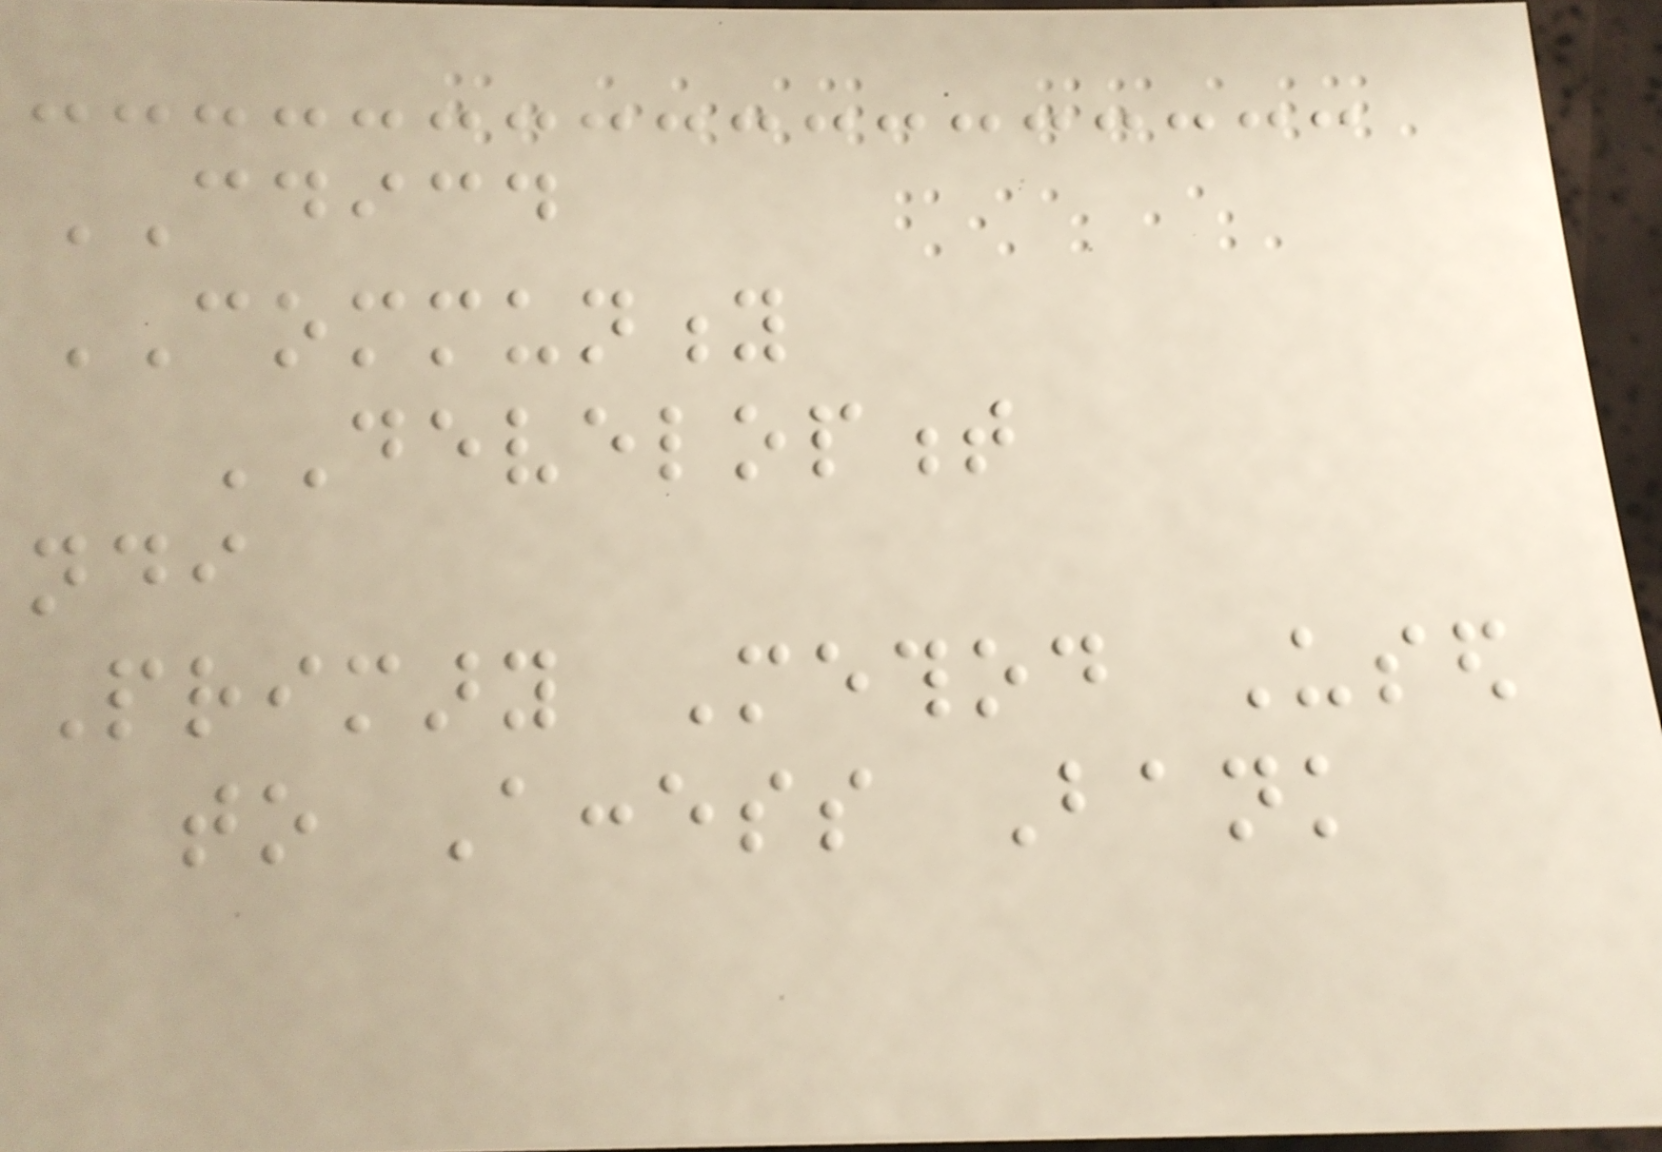CDICD
COMMUNITY
DEVELOPMENT
ndi
Primary Method Used
to Access Bank
